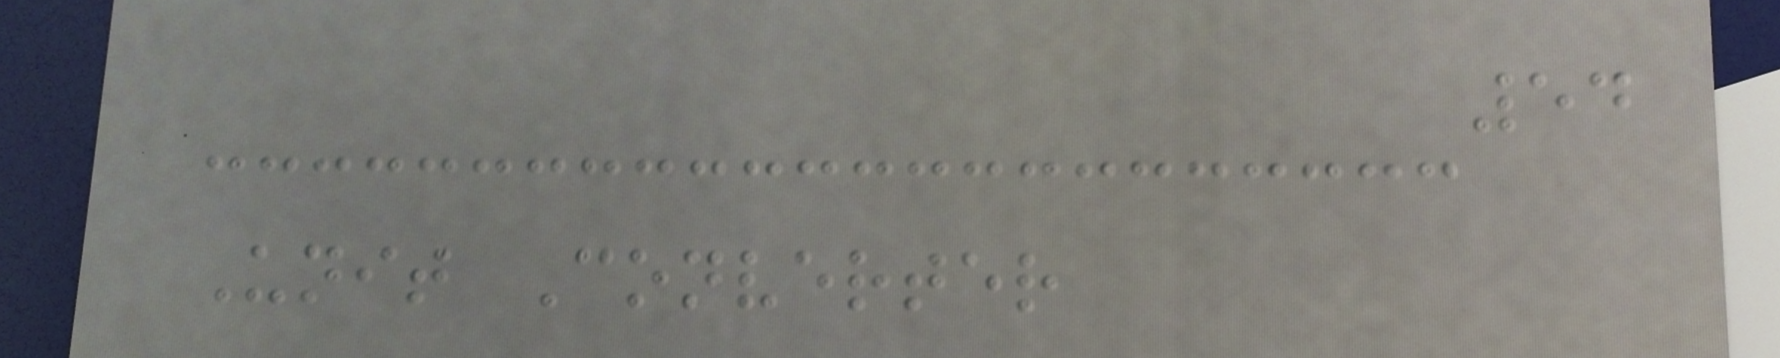54
Unit Converter
